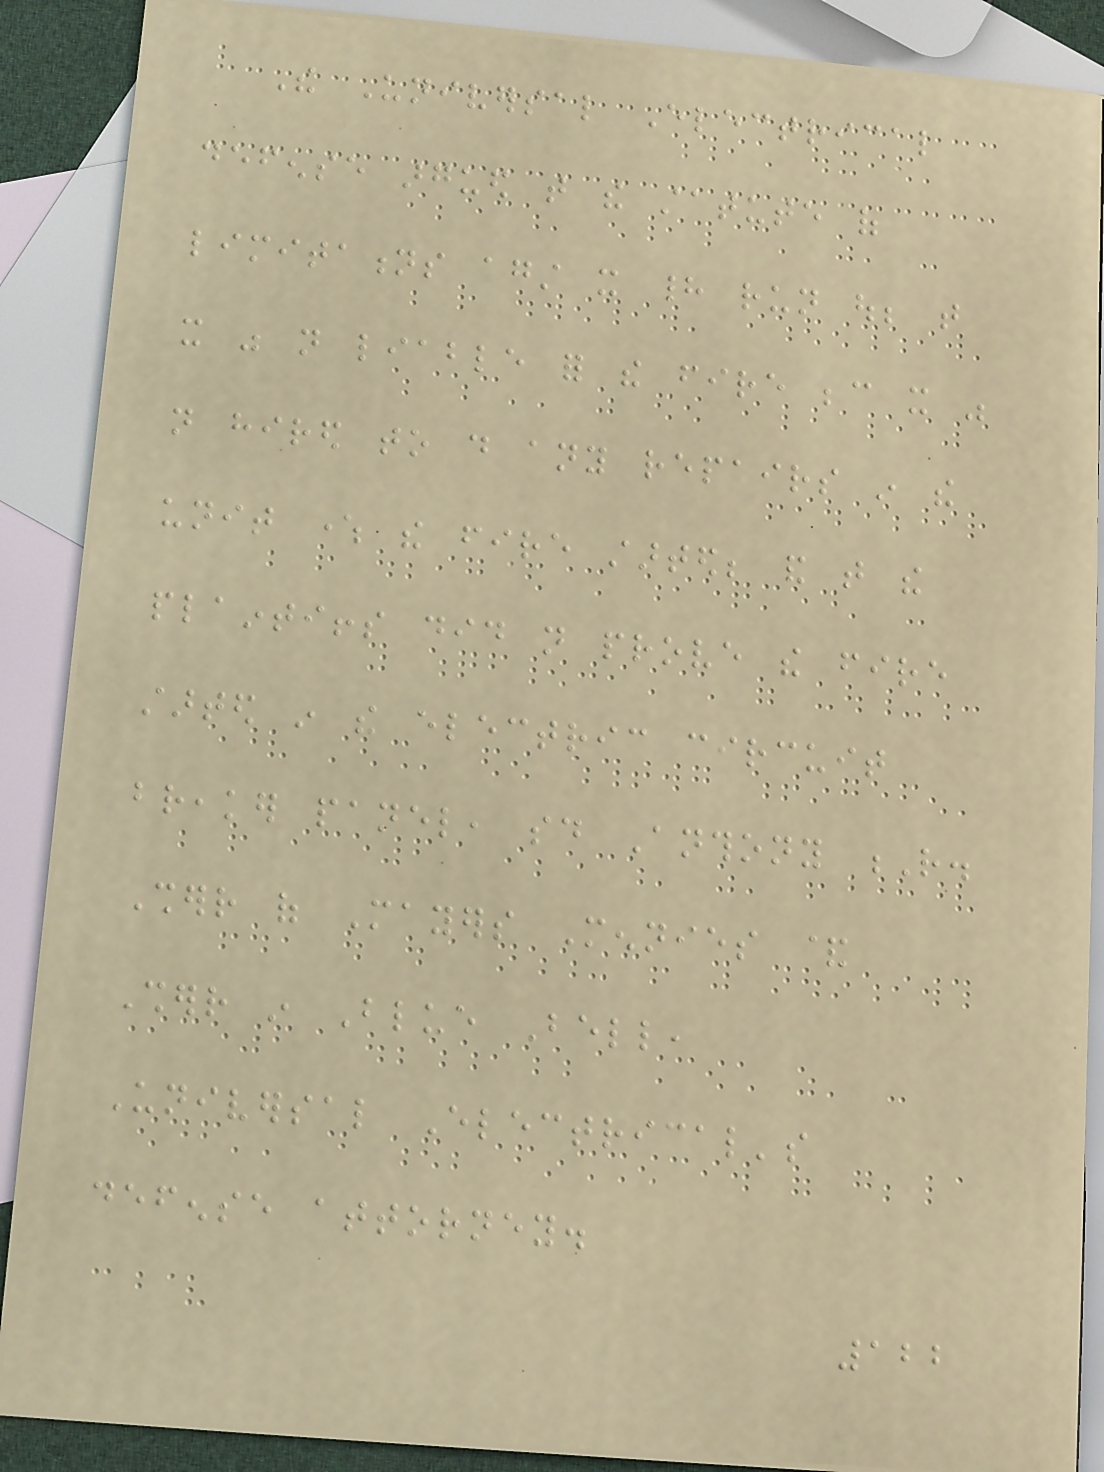The Universal Electrical
defense argued that the statute of
limitations against it had run out; that
it was not liable for the fire because it was
not hired to do any repairs in the
unit where the fire started; and that the
plaintiffs did not prove the fire
started in the electric circuit
breaker panel, said Anthony R.
Sherr of Mayers Mennies &
Sherr in Blue Bell,
Universal Electrical's
defense attorney.
122
